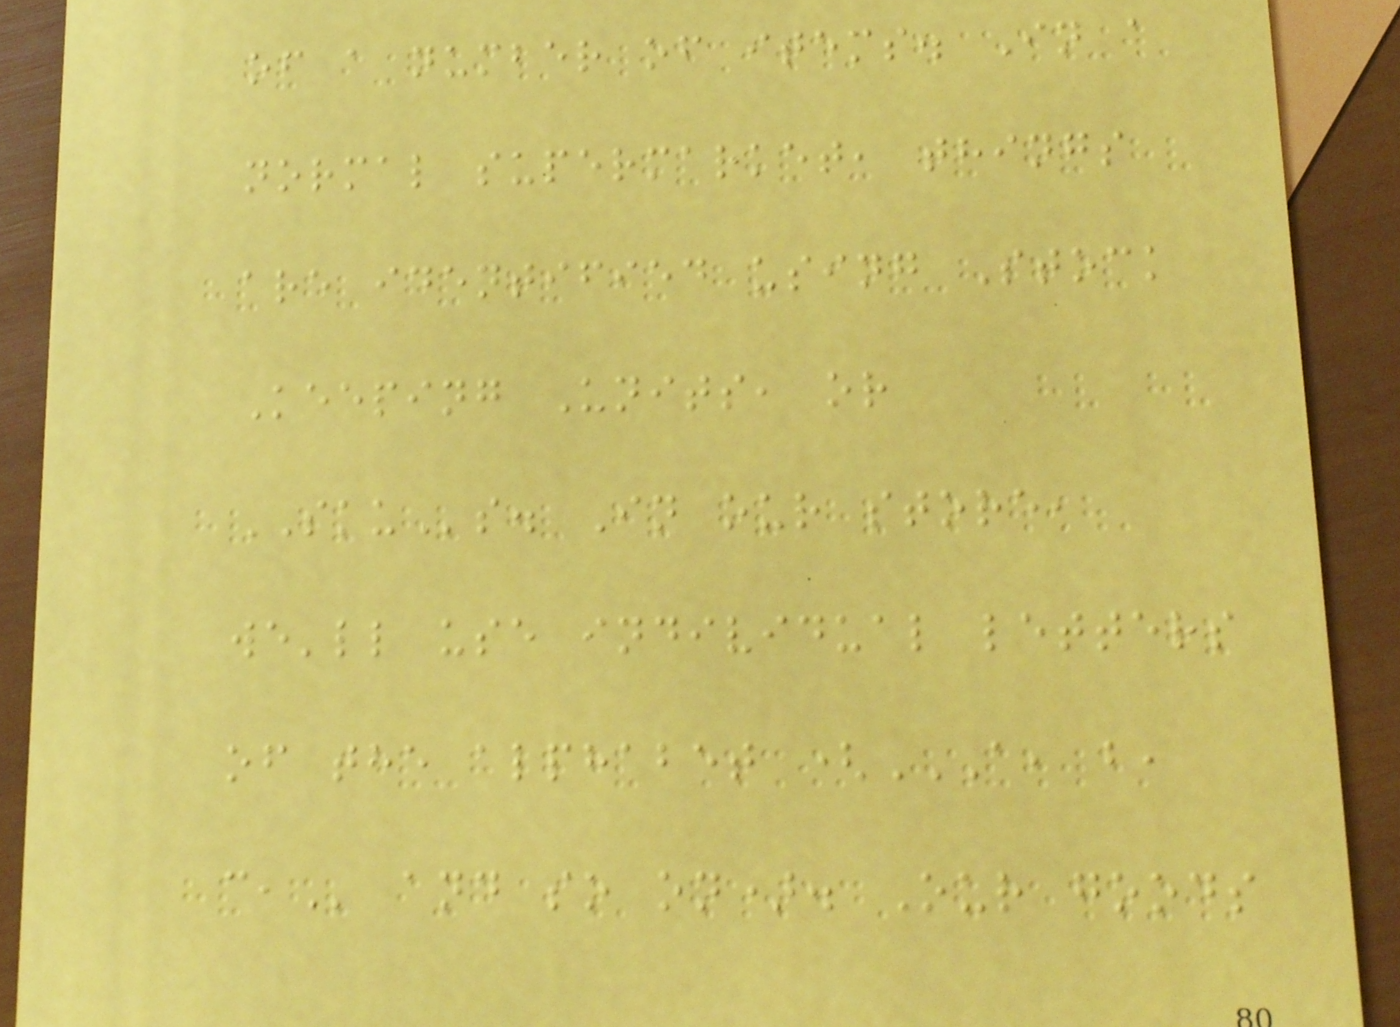of a number of items. In a
normal supermarket, things
are identified using Stock
Keeping Units, or
SKUs. In our store,
we'll use individual letters
of the alphabet (A, B,
C, and so on). Our goods
